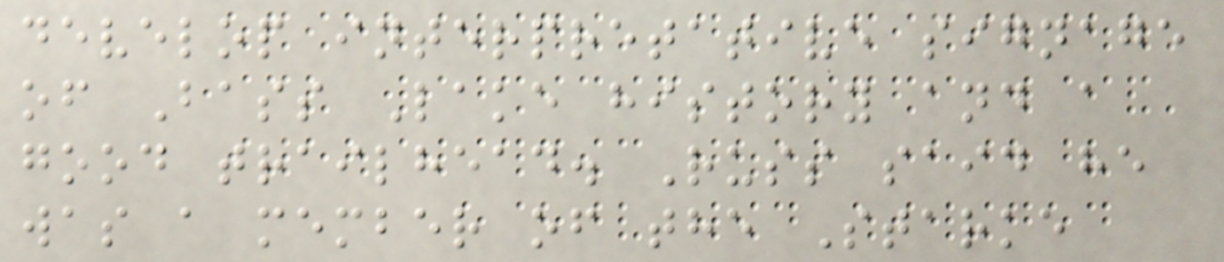develop interpretative signage
of Bass Lake history and a
good trailhead. Russ said he
was a member of the Starke
